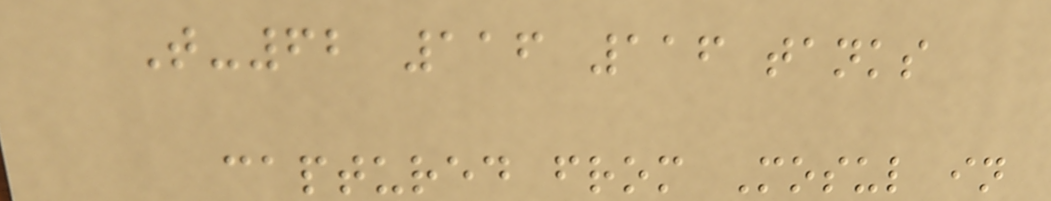T-62 116 116 tanks
captured from Mosul in
